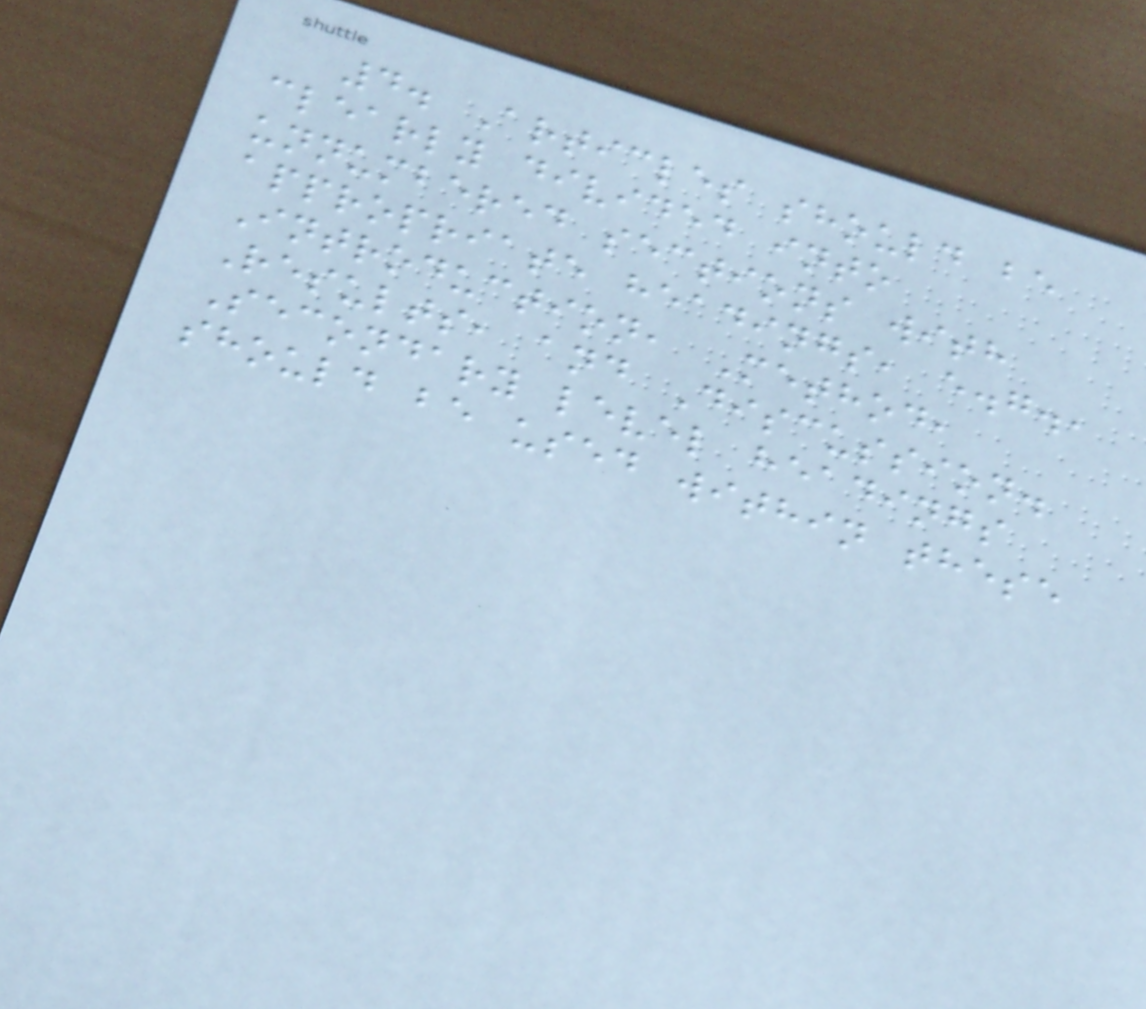4. Articles should be
clearly divided into
unnumbered sections with
appropriate headings, e.g.,
Introduction, Method,
Results, and Discussion.
Secondary level headings
should be used within these
